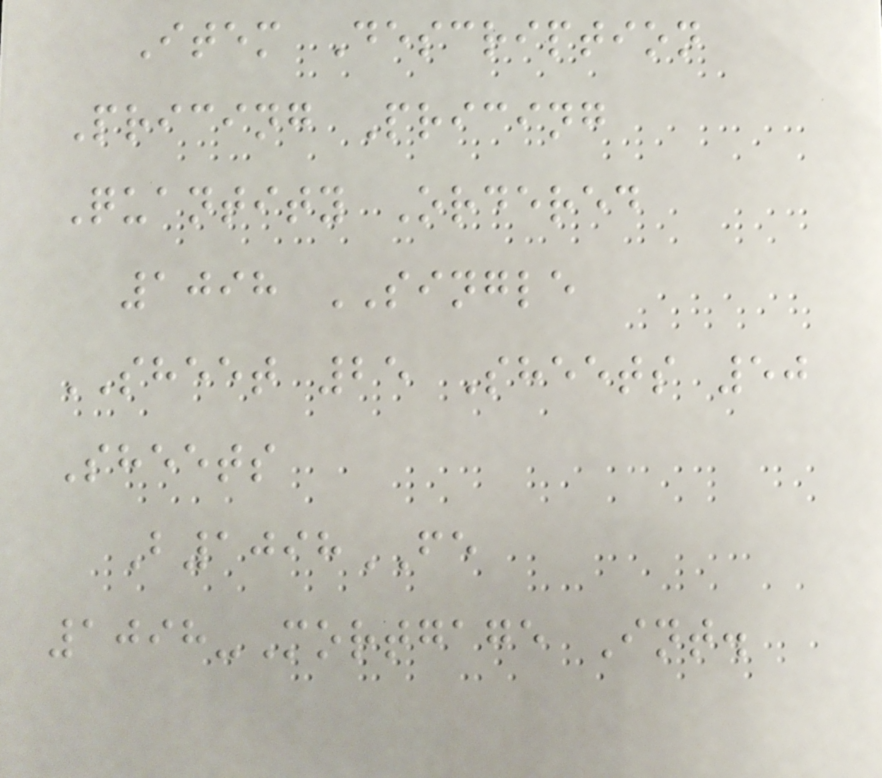Item Description
Pricing Pricing
Quantity Ordered
1098 SINGLE
SHEET 25 Sheets 50
Sheets
B1098FE
1098-Mortgage Int.
